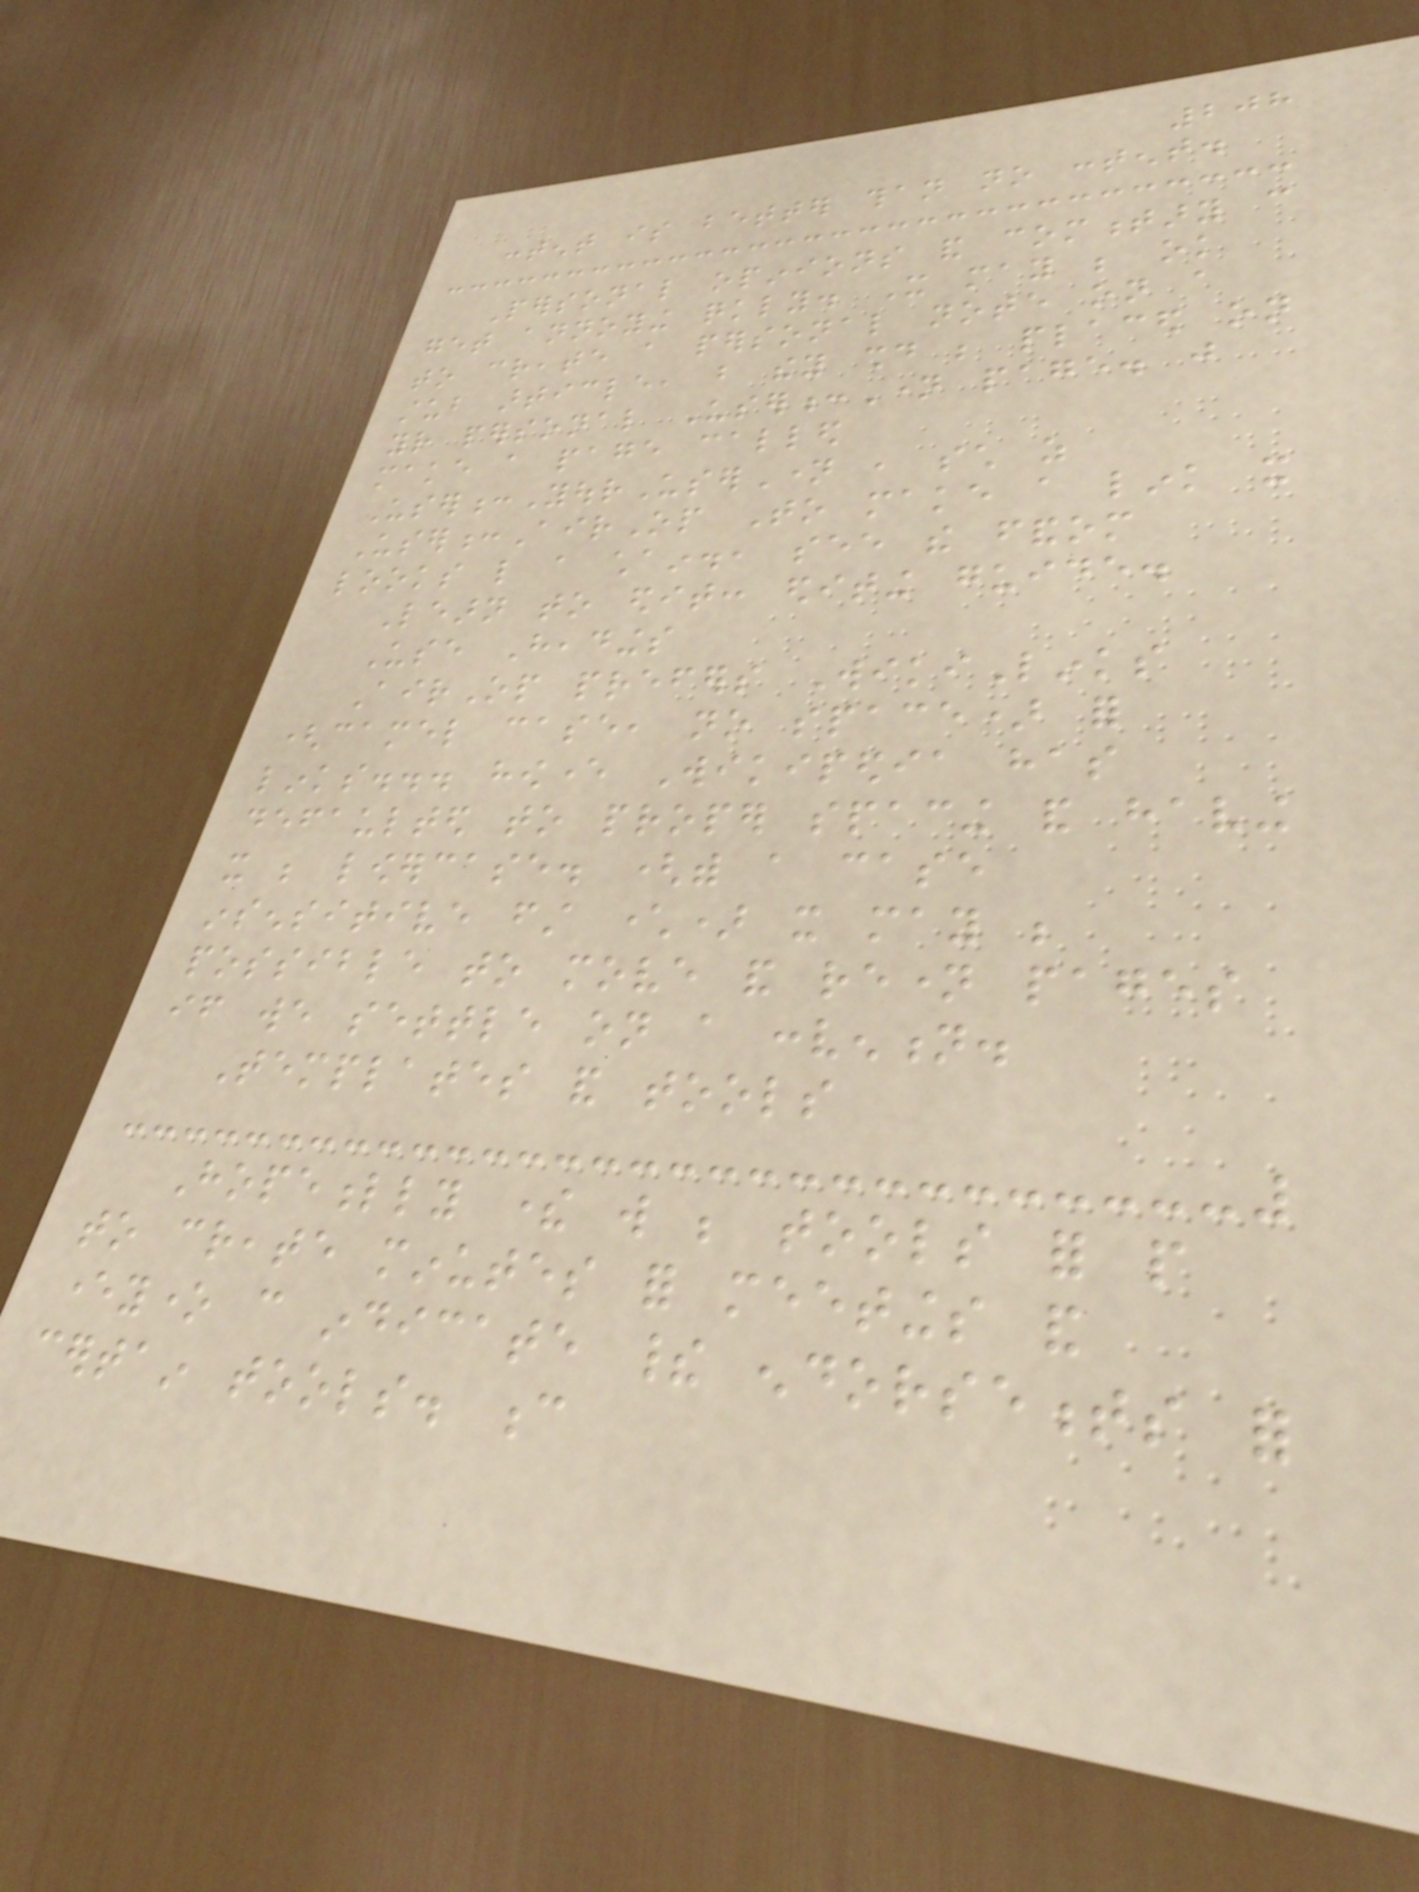208
content is better than no content.
Personal opinions and commentary can
get annoying quickly. It may be ok
to create a personal note on a
stub article, but they should be placed on
your personal User:Name page. just
make a page called
User:YourUserName , such as
User:AirOp To make a link it
looks like a chain., see the fandom
Learn to edit: editing guide.
Use Headings
AirOp prefers WikiLinks
(camel case, no space) for
links... however Wikipedia has
defaulted to proper spacing and having
it be lowercase. (with a case
insensitive first character) it may be
possible to move and rename pages
if we settle on a convention.
Templates and tools
Hopefully there will be tools for people
to create minutes for meetings and
everyone can indicate their endorsements for
certain tools. c
